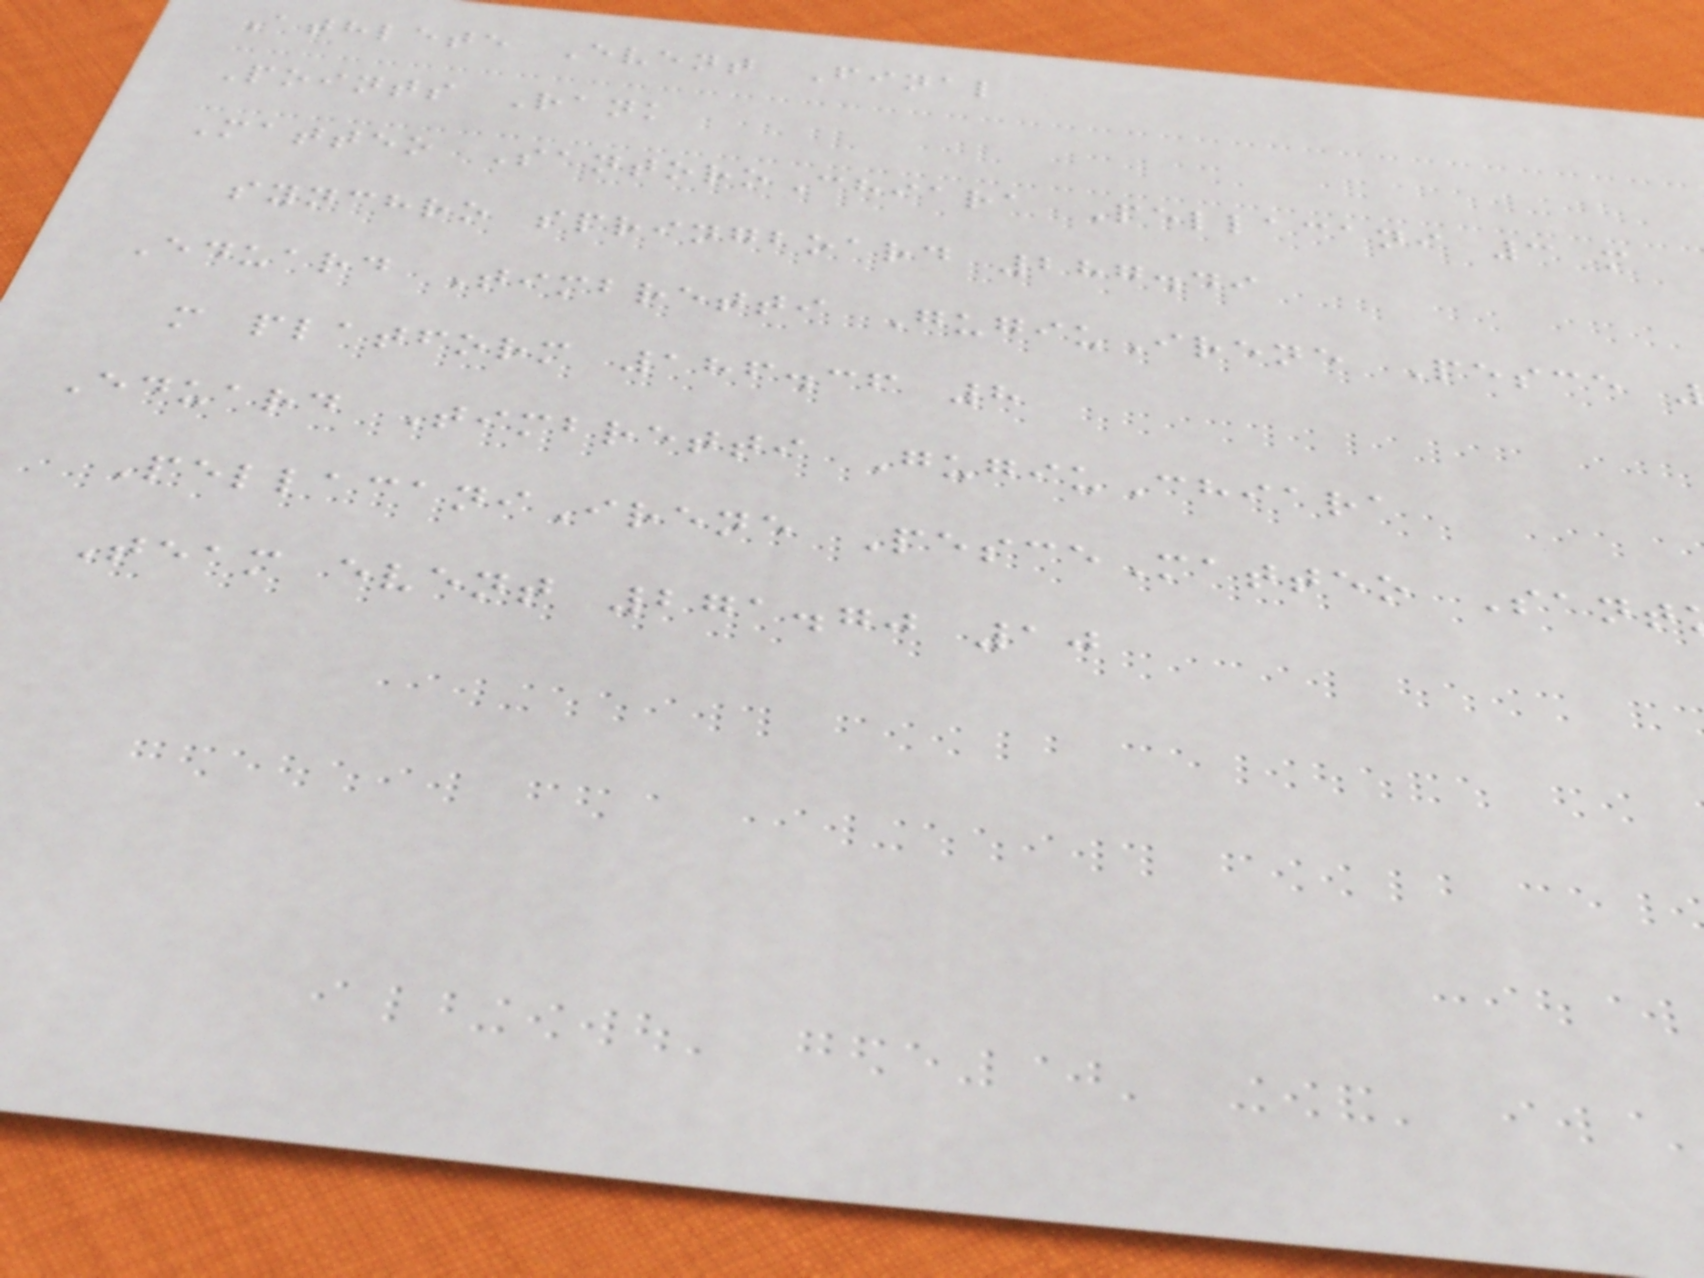Athlete Event Final
Points Rank
Matteo SantoroChiara Pellacani 3 m
synchro springboard 287.49
Eduard Timbretti GugiuIrene Pesce
m platform 186.36 8
Eduard Timbretti GugiuChiara
PellacaniIrene PesceMatteo Sant
Team event 271.70 10
